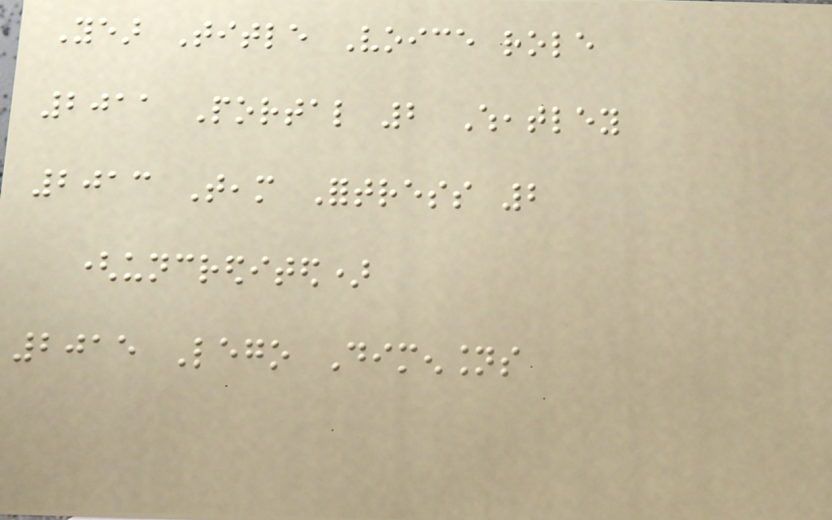Year Title Voice role
2011 Portal 2 Wheatley
2013 Team Fortress 2
(uncredited)
2015 Lego Dimensions
